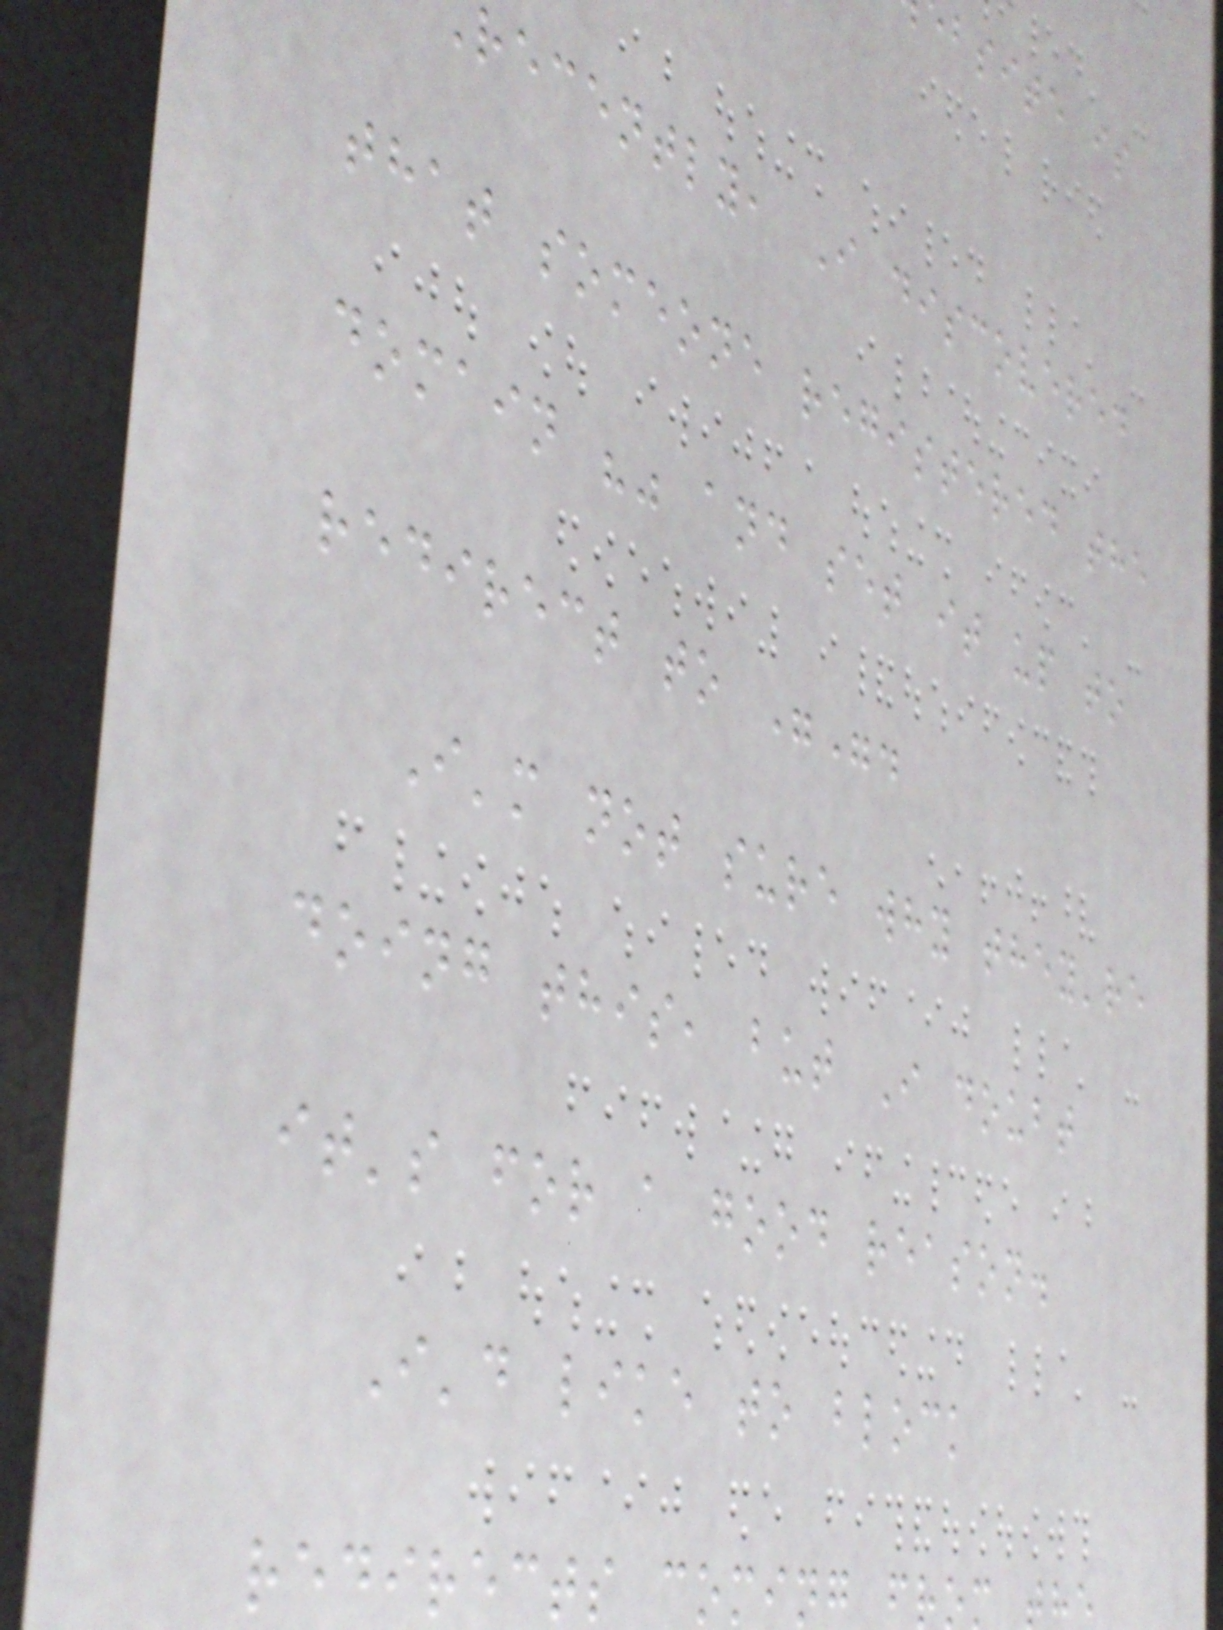bsite is
recently, I discovered
that someone registered the
domain "" and set it up to
redirect to "".
I'm not sure why they're
doing this, but I doubt
it's for a good reason.
I'd like to block
redirects coming from
